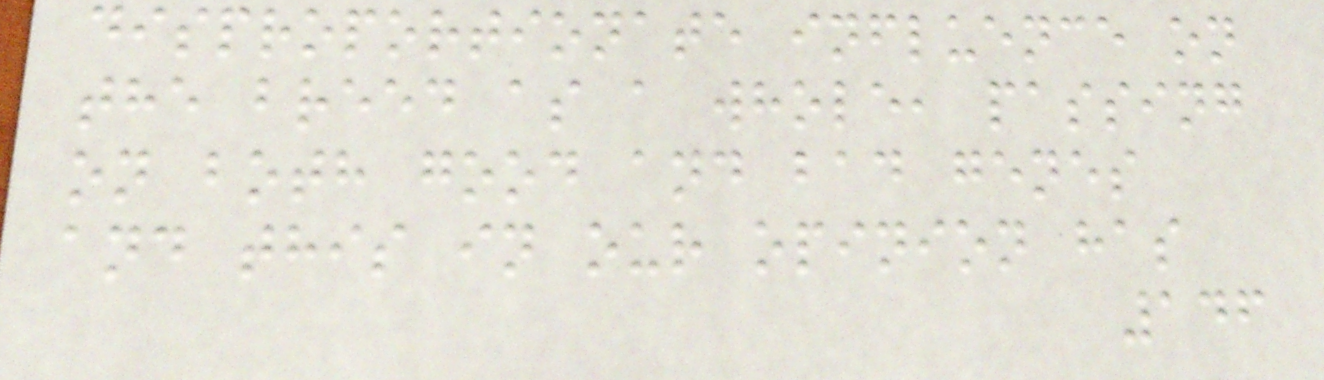disproportionate influence on
the breed as a whole, passing
on both good and bad genes
and this in our opinion has
146
